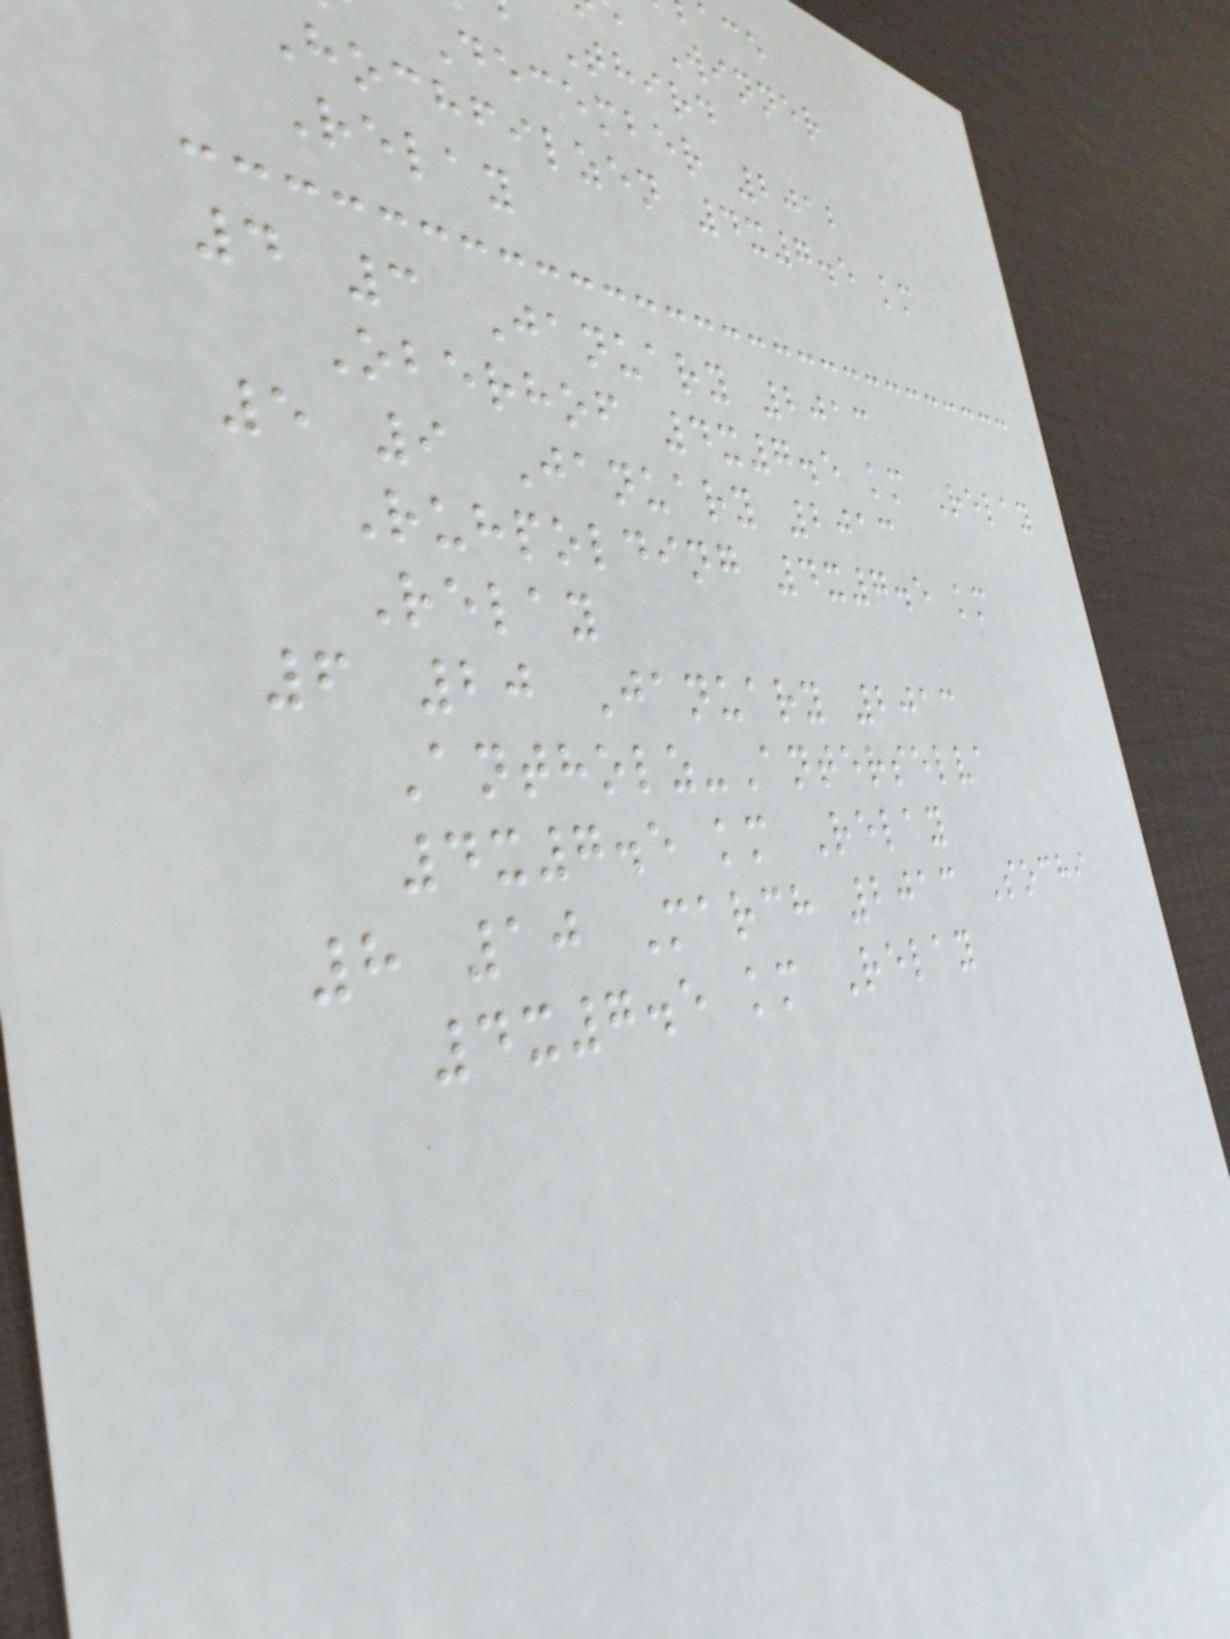Winner
Third
December 2012
Hochfilzen 4x7.5 km
Relay
4 3 January 2013
Oberhof 4x7.5 km Relay
5 9 January 2013
Ruhpolding 4x7.5 km
Relay
6 20 January 2013
Antholz-Anterselva
4x7.5 km Relay
8 10 March 2013 Sochi
4x7.5 km Relay
